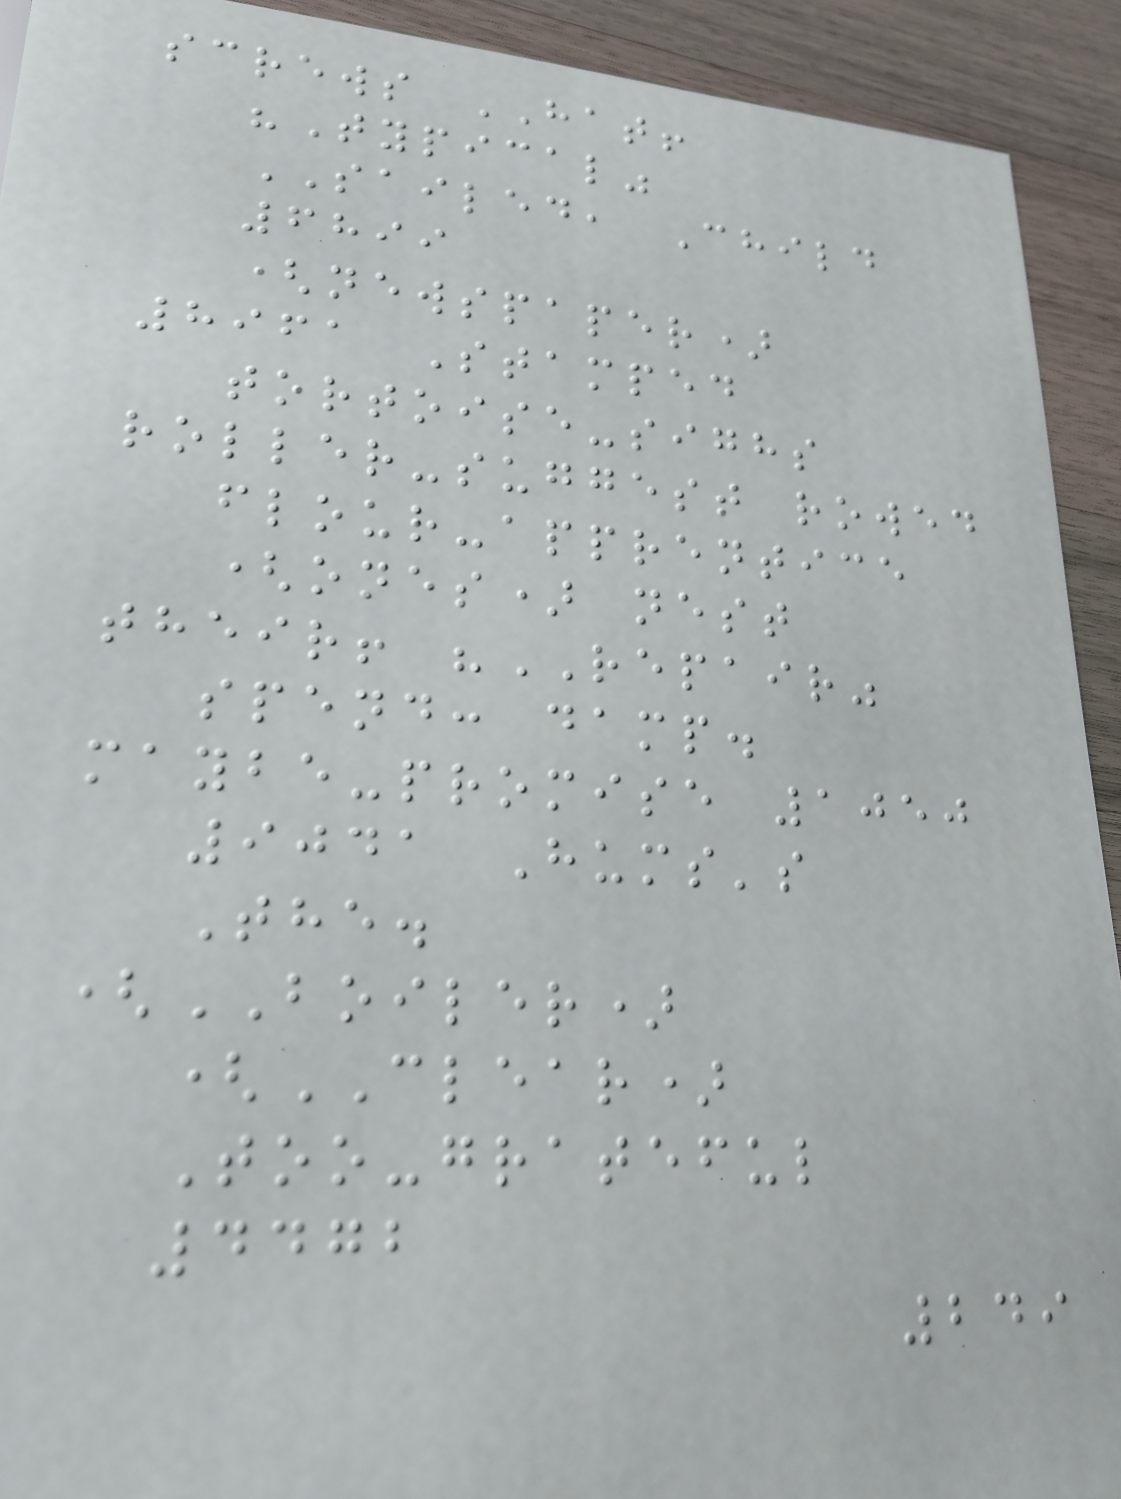screws HAT!
"Typical"
SAILED, Child
6899
(newspaper)
8961 Stamped
tortoise-sighs
roller-suggest rowed
flour-apprentice
(ones) nest
their! "REPAIR"
spend: damp.
maybe-promise 1050
9041 Hums's
The.
(BOILER)
(CLEAR)
Too-grateful
4472
249
